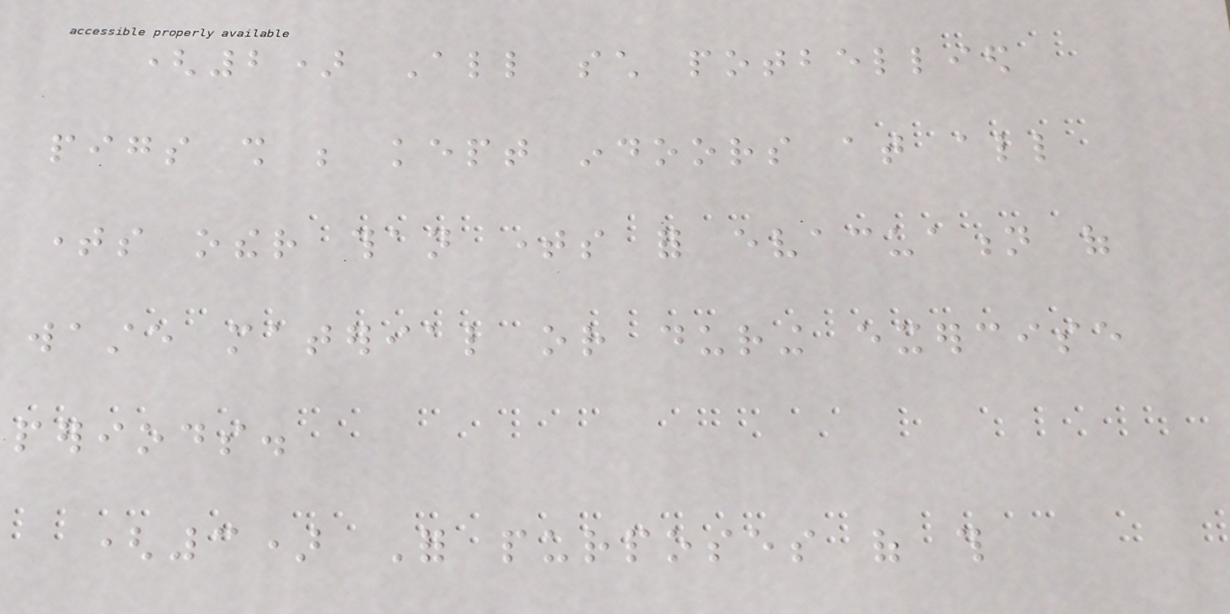(2) All such potbellied
pigs shall be kept indoors at all
times other than times for evacuation of
waste material or during exercise
periods.
(3) For purposes of this
